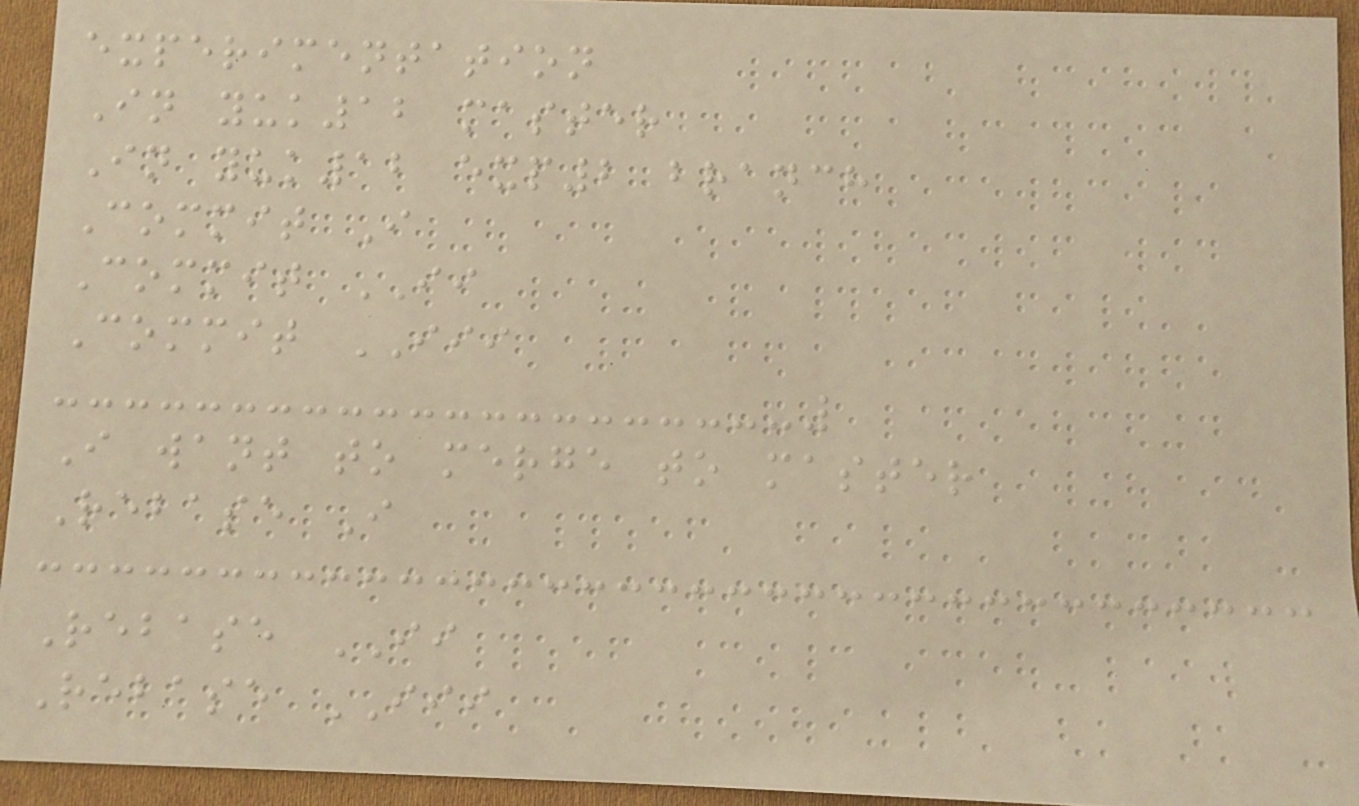experimentation
In yuk12 master
In yuk12 exp2 branch
Commit I
Commit II
Commit III
I want to merge to master
Rebase I
Rebase II
Rebase III
